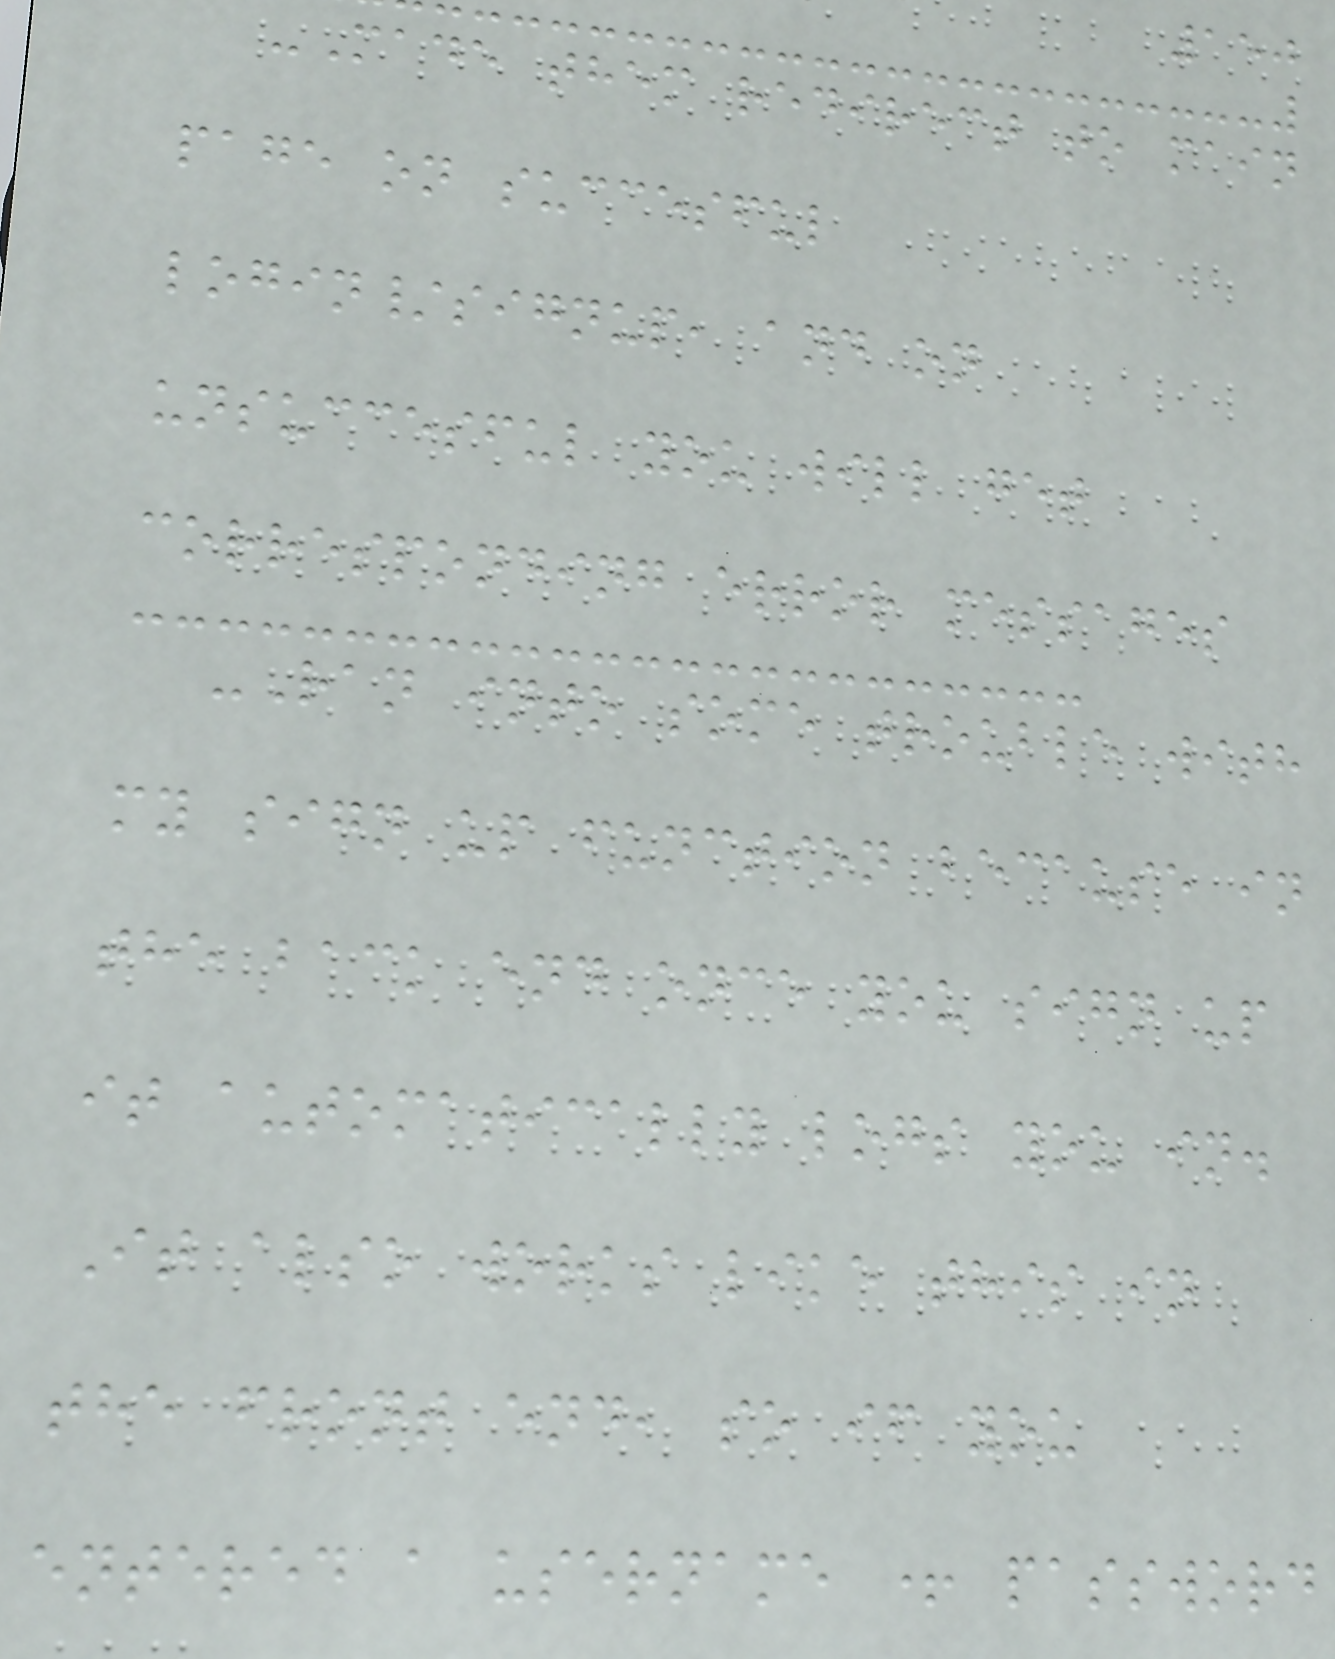150
-Made them redirect to main
page on succesful
login/signup, and on
unsuccesful you will get
corresponding error messages
-Ran into some trouble with
my sign up function because in
the back end once you sign up
it automatically logs you in.
It also works like this in
the front end, so if you
entered a username + password
